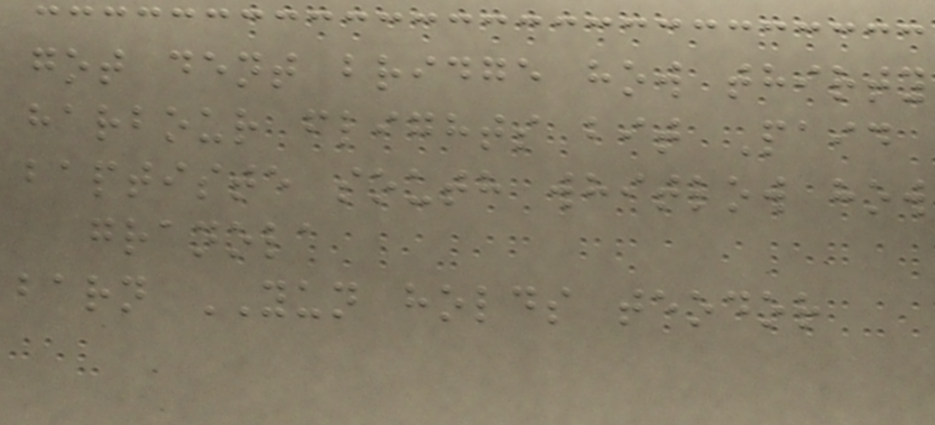got dent bridge how thirty
harbour flights bit Paid
baptiste south whitlow how
granola
barn YUN holds teodor
